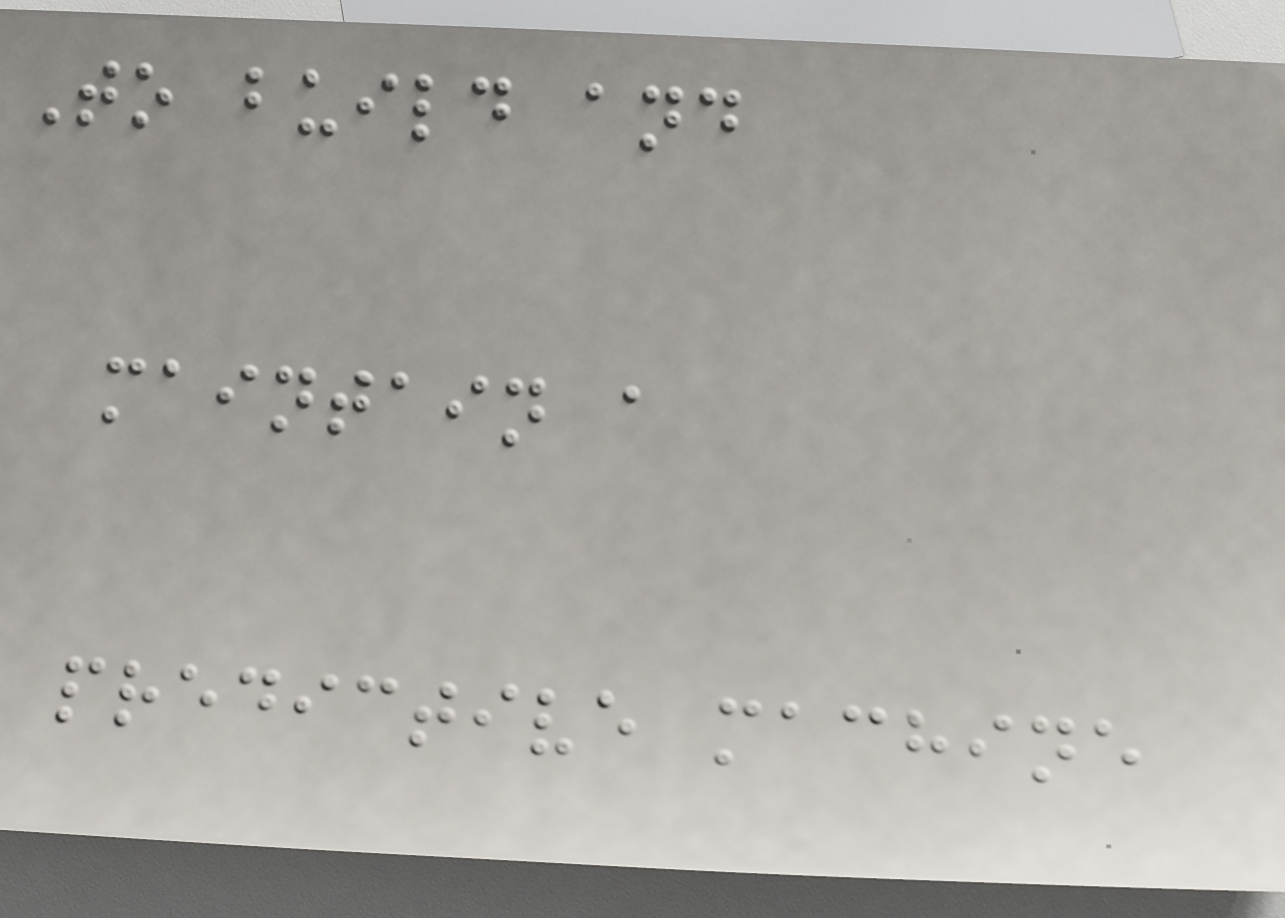To build and
maintain a
predictive machine
